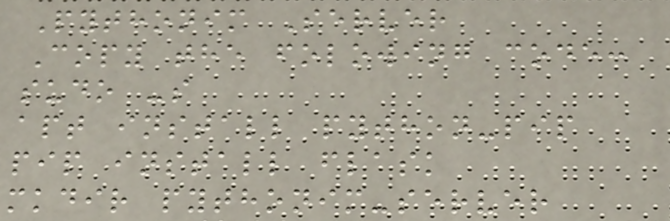Pythonim Server
Copy the folowing code:
sudo -s
apt install python-pip
pip install flask
mkdir pythonim-server
